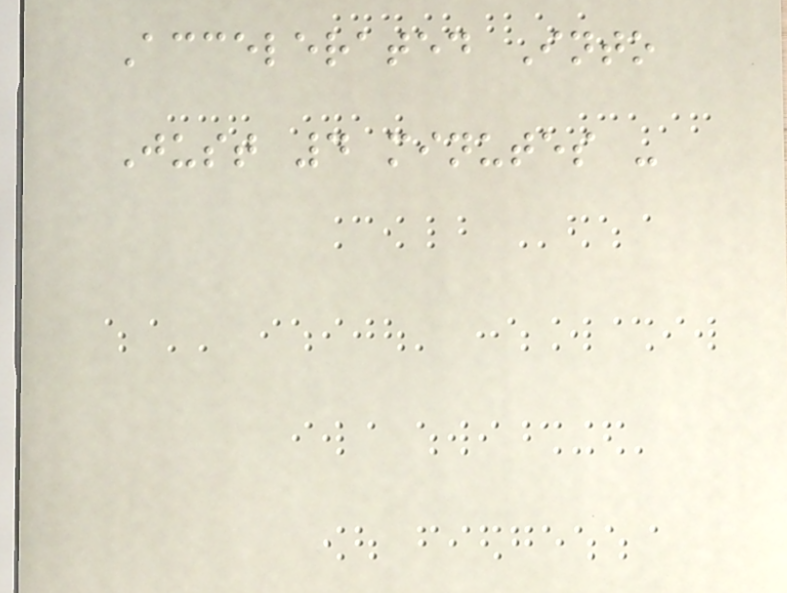Accelerated Into
Just 4 minutes -
